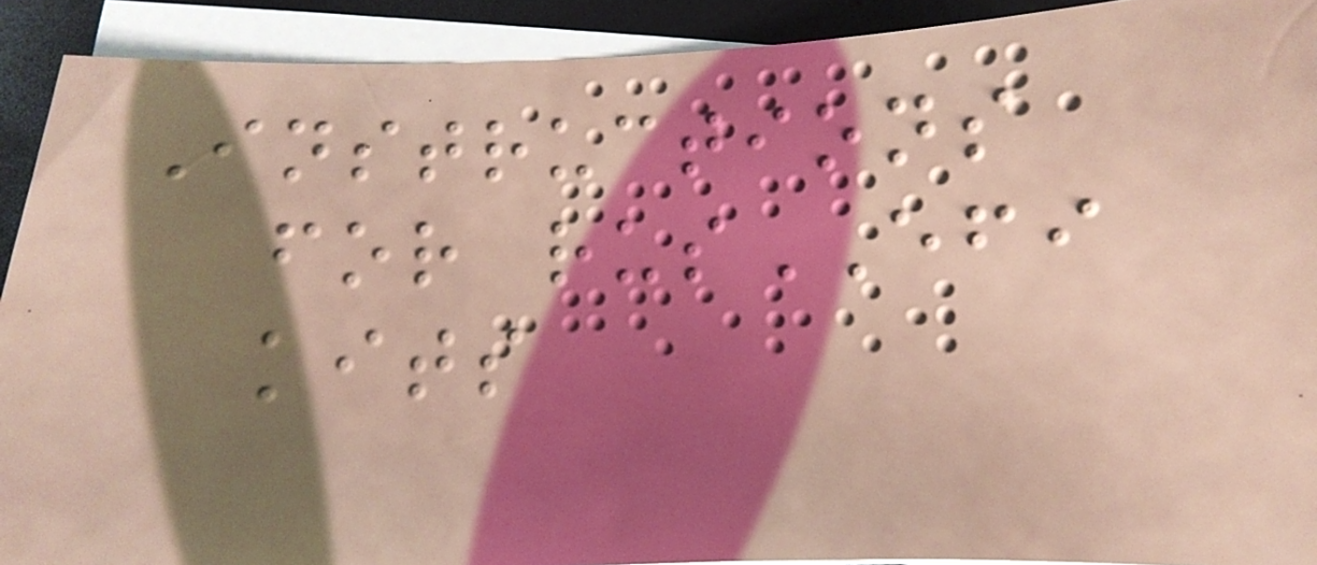Instructions
for rusEFI
kits
